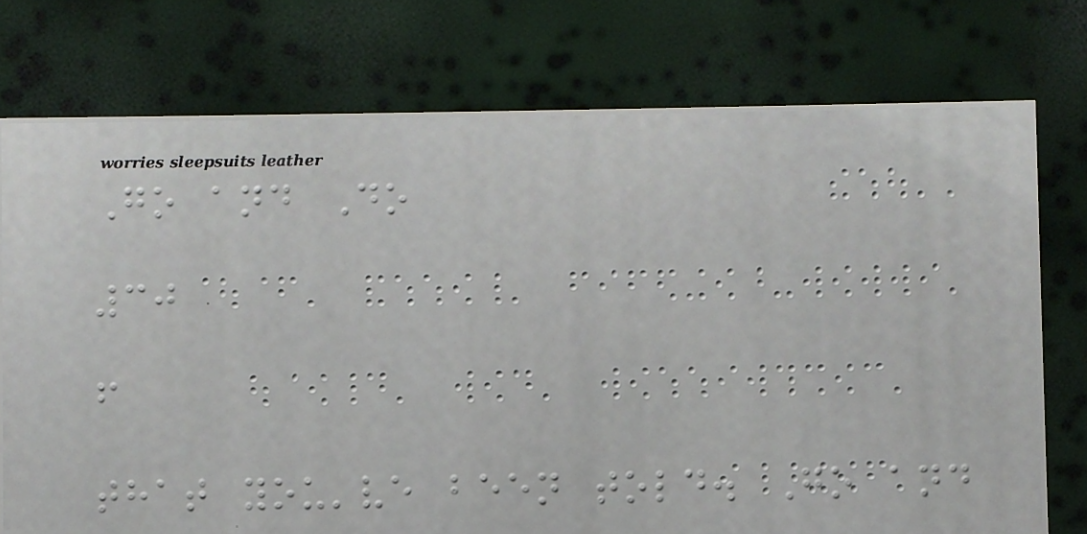Go and Do
30
f
that you've been told. Go and
